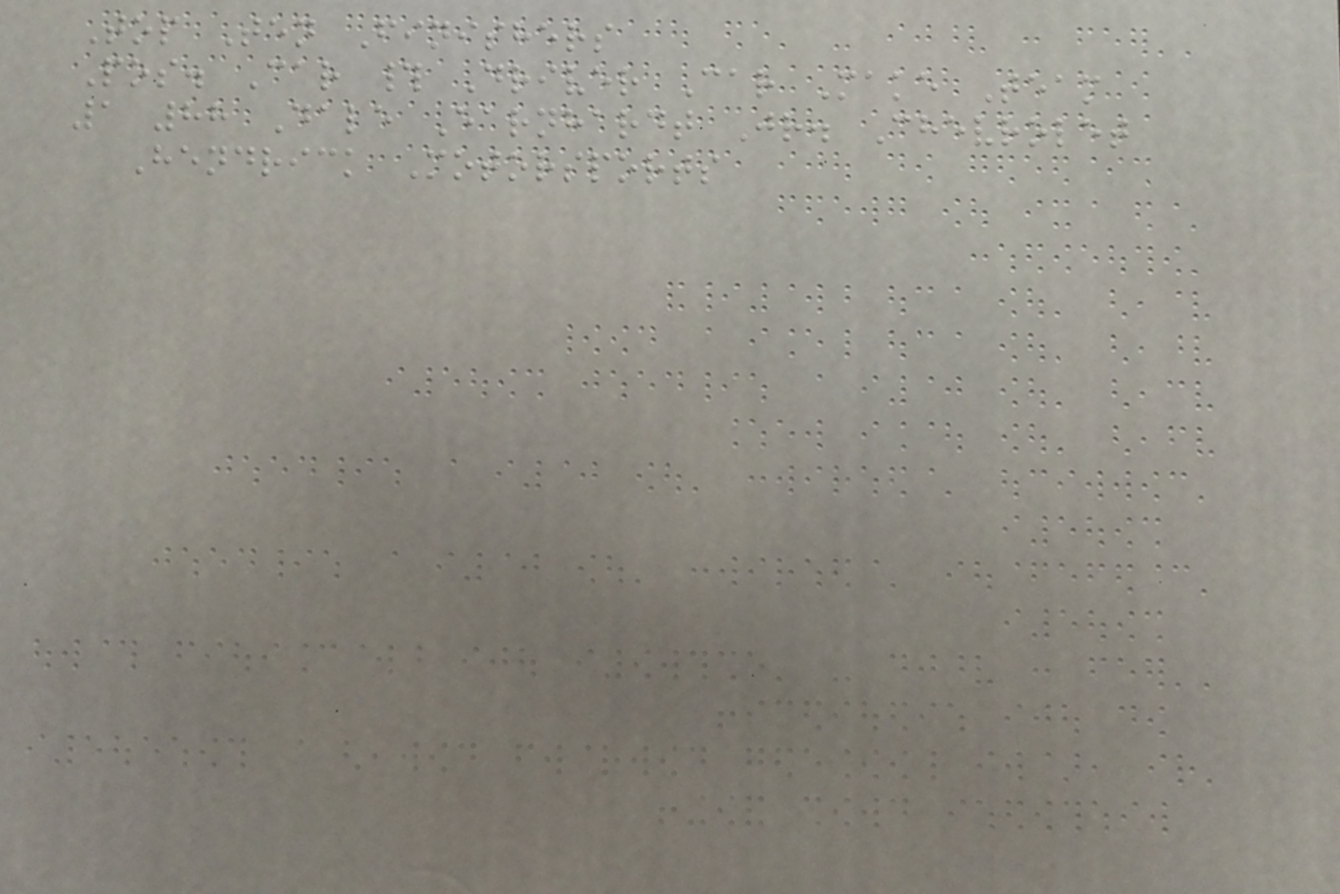Top Ten Finishers
Pos. Car # Driver Car Make Team
1 88 Dale Earnhardt Jr. Chevrolet
Hendrick Motorsports
